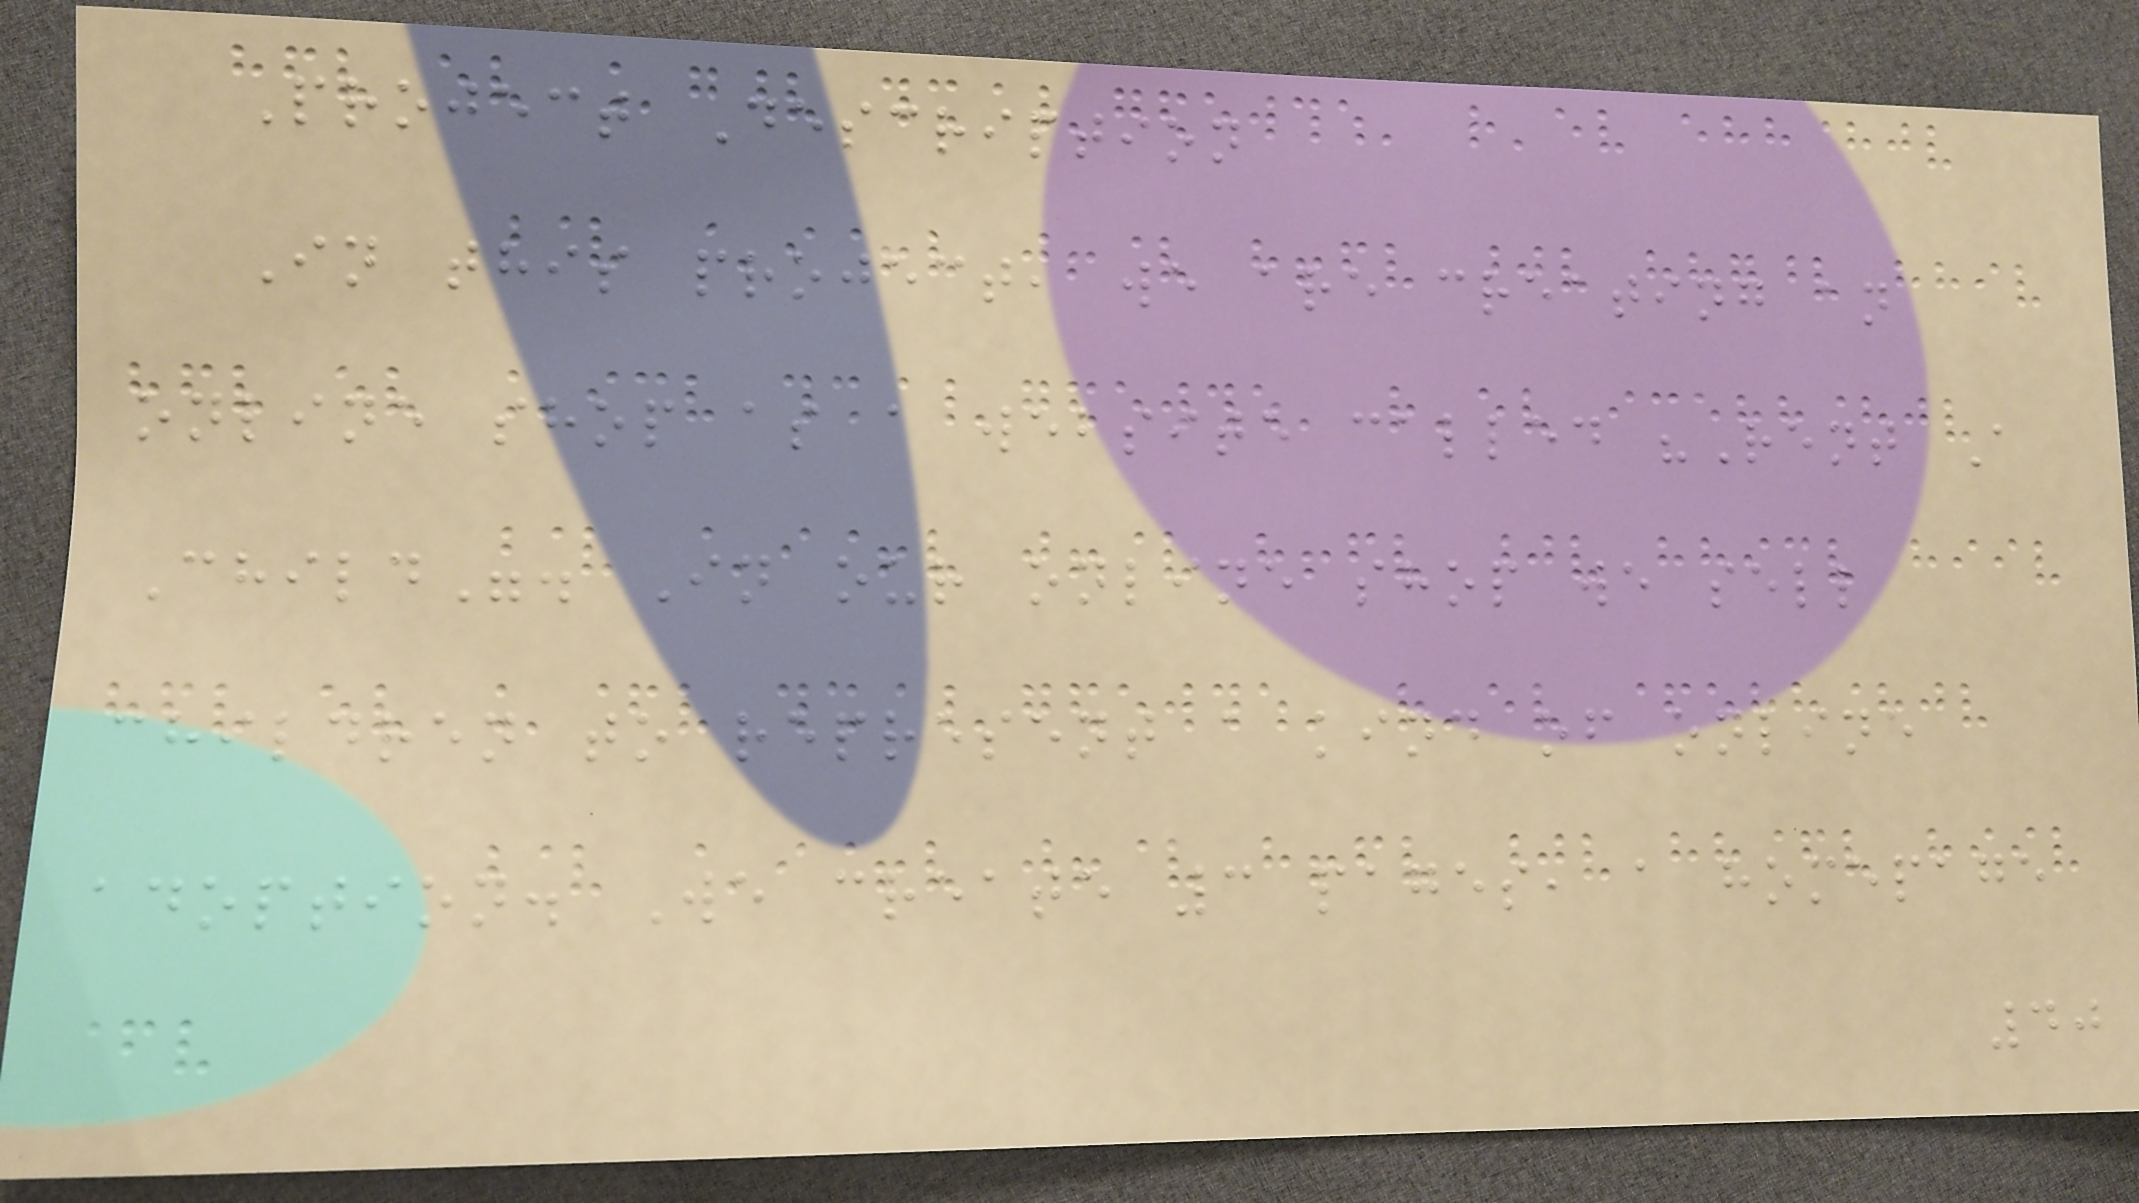Project Description
In this project, we are creating an
online shop as a website called "Rent A
Child". In our online shop we sell
children to represent a kind of online
adoption. We create 3 pages, a homepage
40
